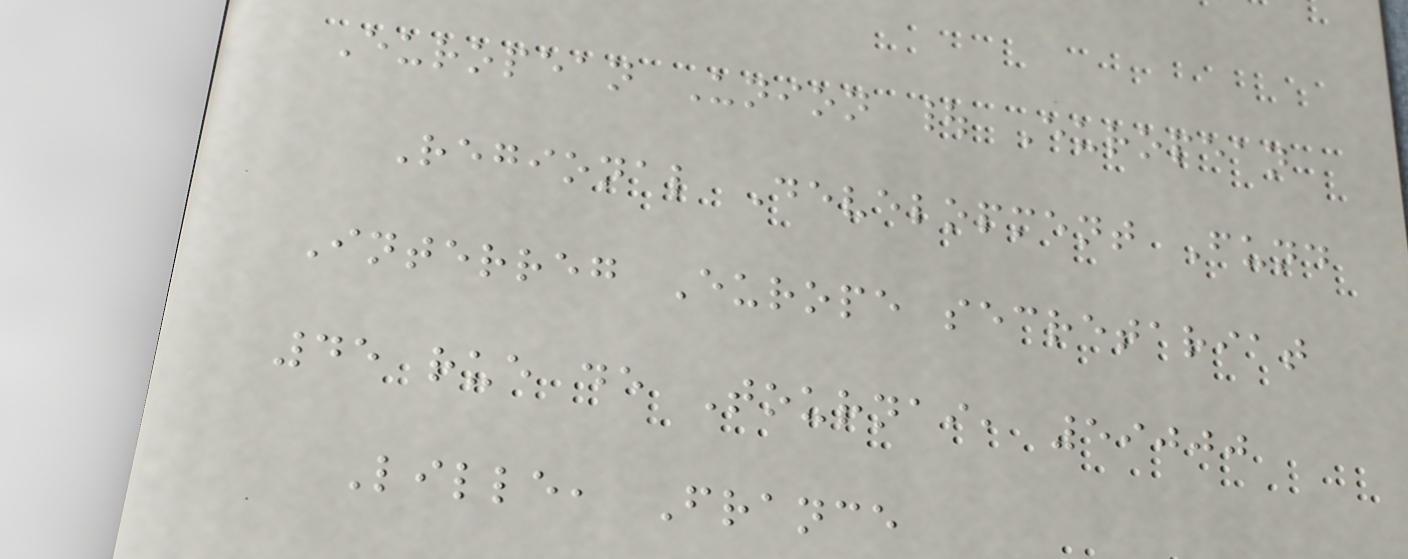European Union | European
Regional Development Fund
Interreg Europe secretariat
45 rue de Tournai, 59000
Lille, France
